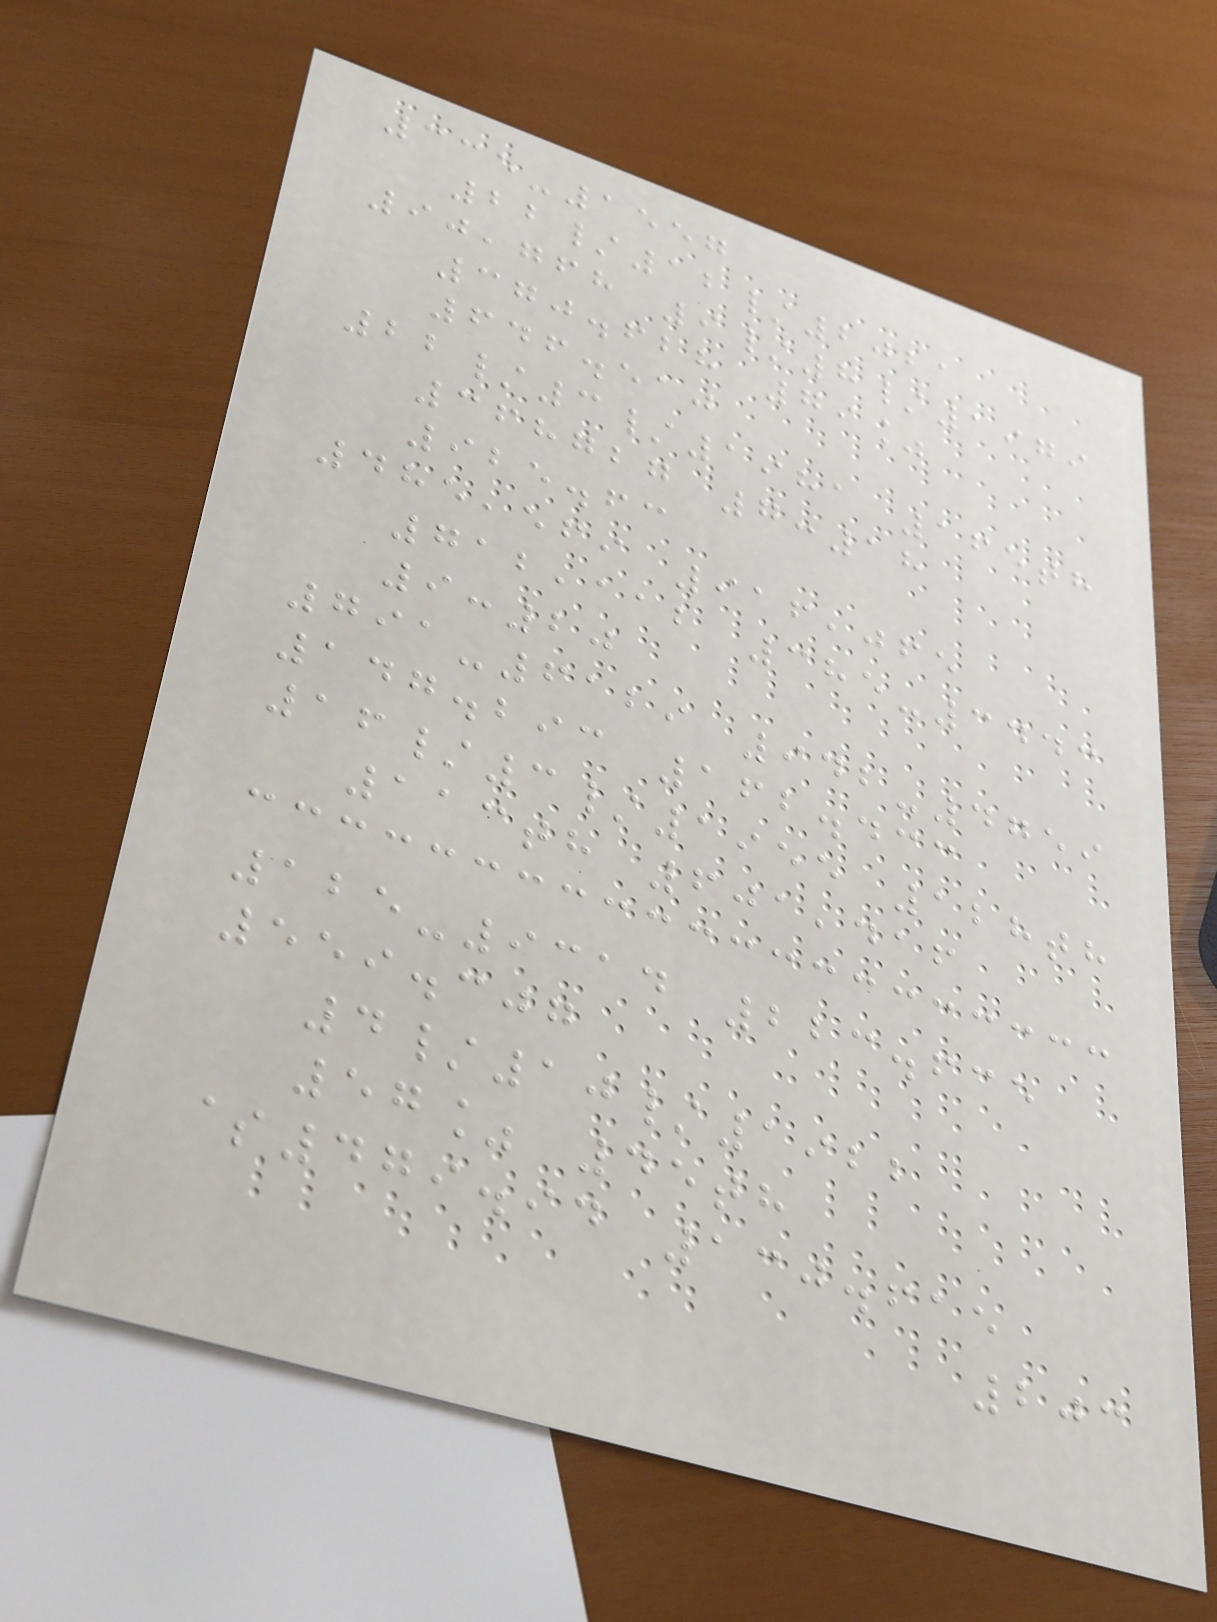335-1557
22/12/2021
90,768 9/8/1979
370.628 79%
646.510
22/3/1981 165th
368727 7:18
925.63
485,569 916,065
712,112 385-3443
9:20
791-6129 942-4759
147.293 162.433
16/3/1955 128th
113th 601,416
125-9314 223.635
559.307
4/10/1922
57% 45th
$479.94 130.615
203
